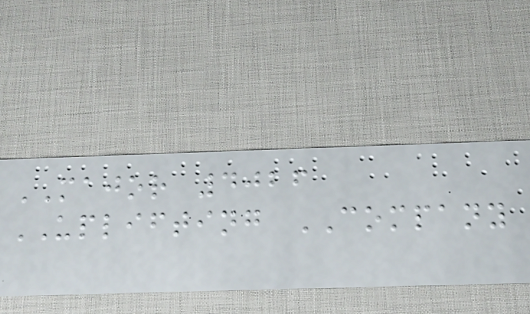MAJOR 4026
UPLIFTING COMPANY
